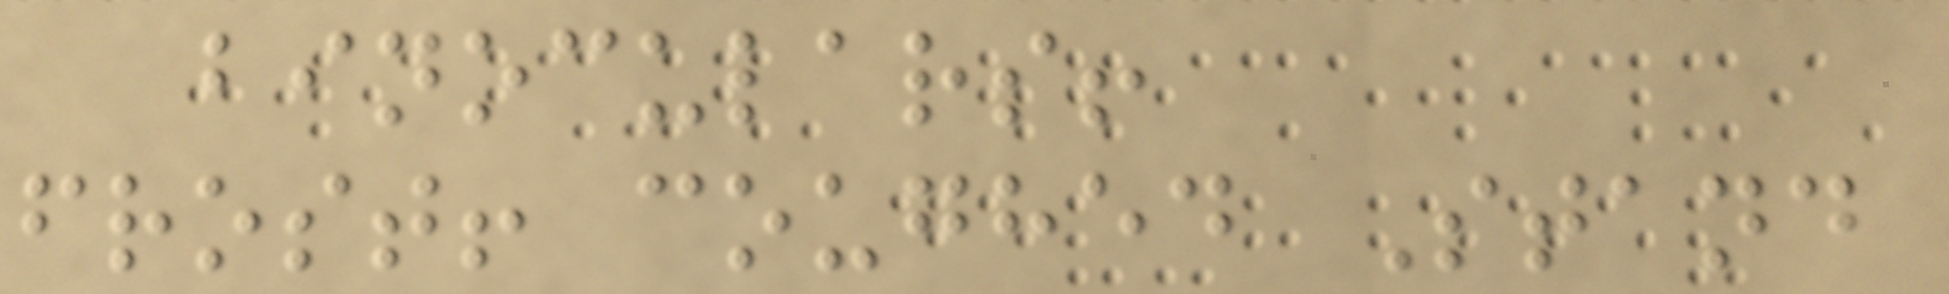binoculars!
frost! coughed Stand
